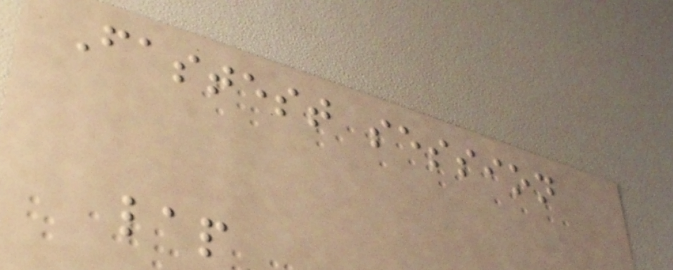Fastest session
lap
